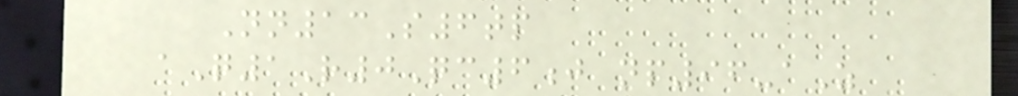Nn13S6tp
aQ1R0Qc6j np96-aZ
